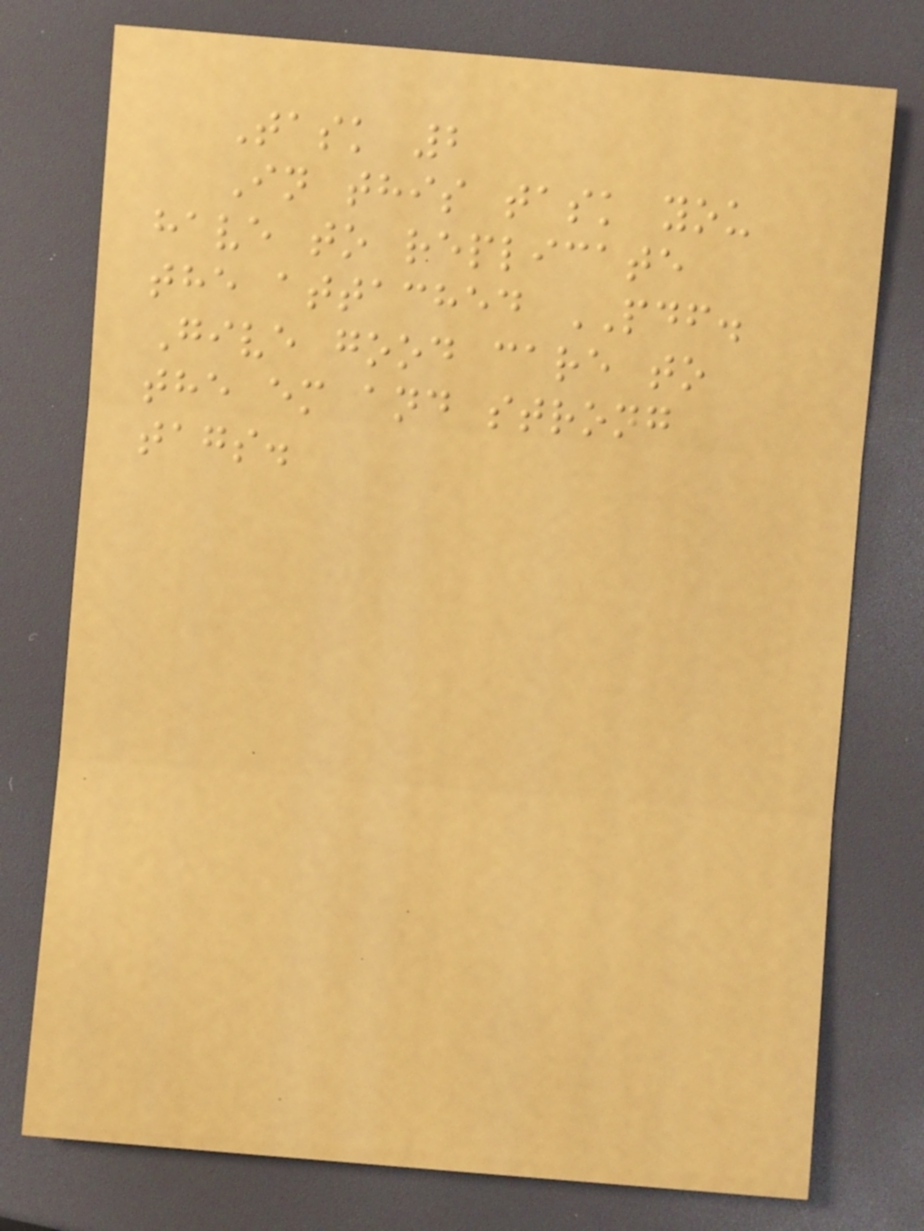Task 2
In this task you
have to replicate
the attached PDF.
Give good care to
the em and strong
tags.
